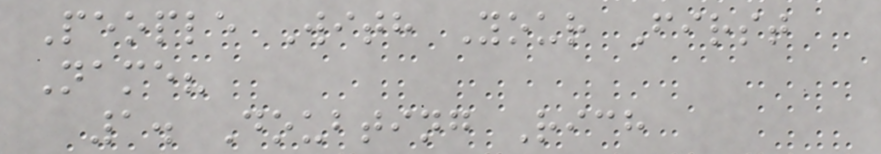People With Your First
Name?
1. Doubting Rich
